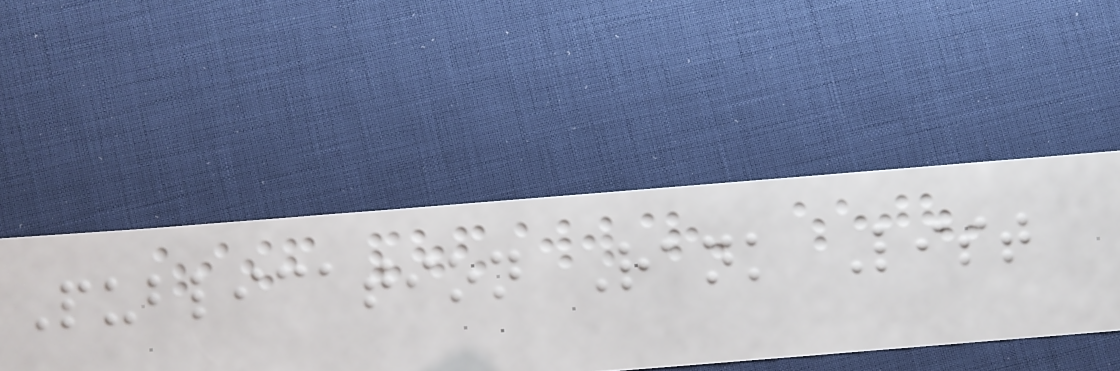Publication Rank List
